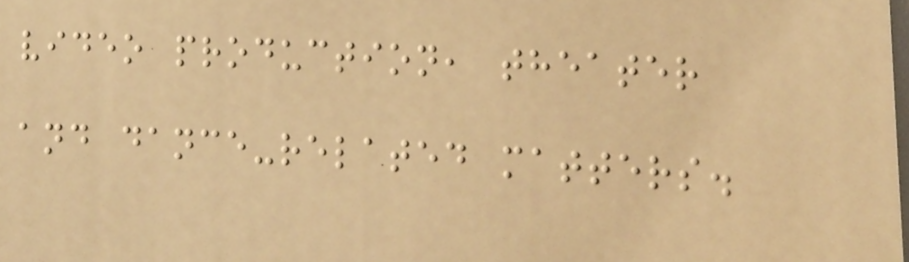video production, theater
and dance-related matters.
